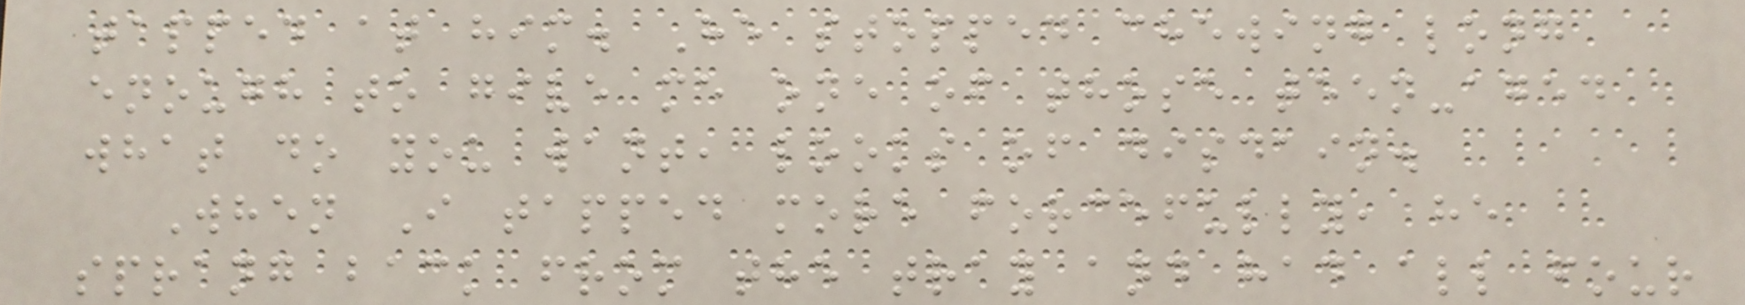tapped at him. He stopped chewing long
enough to give me one of those teen-aged
what do you want, looks of disdain.
When I tapped more forcefully, he
sprang back from the tray and had all four
